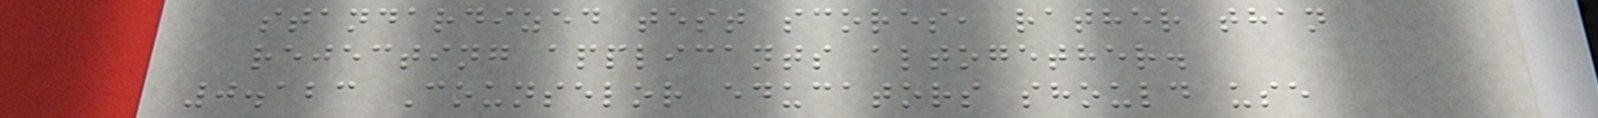standardized test scores, rather than
rejecting applicants altogether.
0.123 Counselor educators should use
